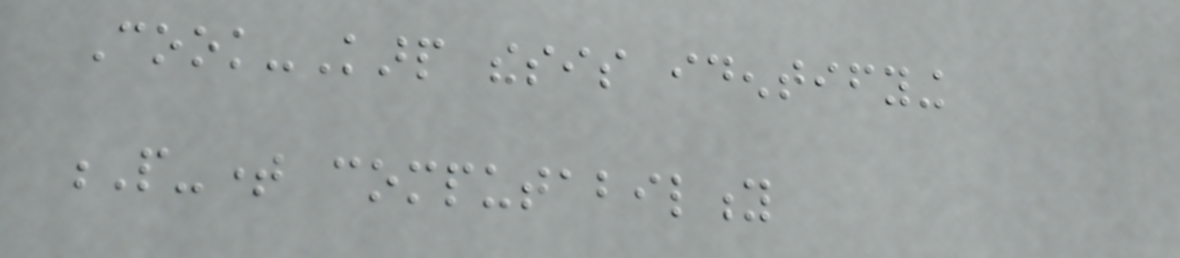Cook-Karp thesis identifying
P-time computability
